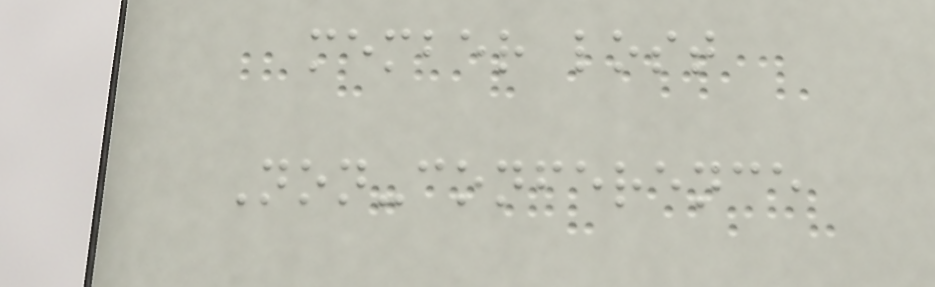member lost
Non-conference
